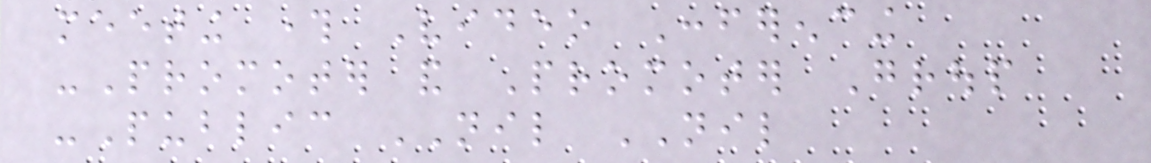meeting through Video Conferencing
-Promoter and Promoter Group
-Public NIL NIL
